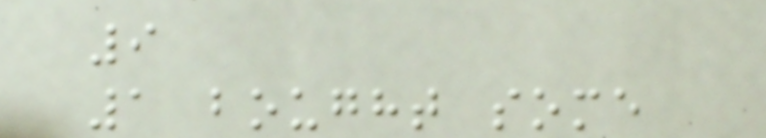9
1 bought some
